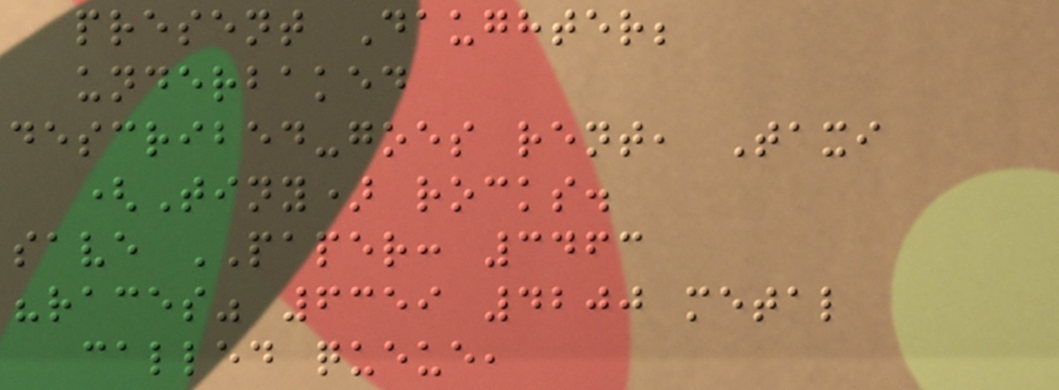present Daughter;
underbaked
described-goes rent, Taxi
(Tiny) rocks.
save PAPER: 3463
"races" 6359 4200 metal
called queue,
